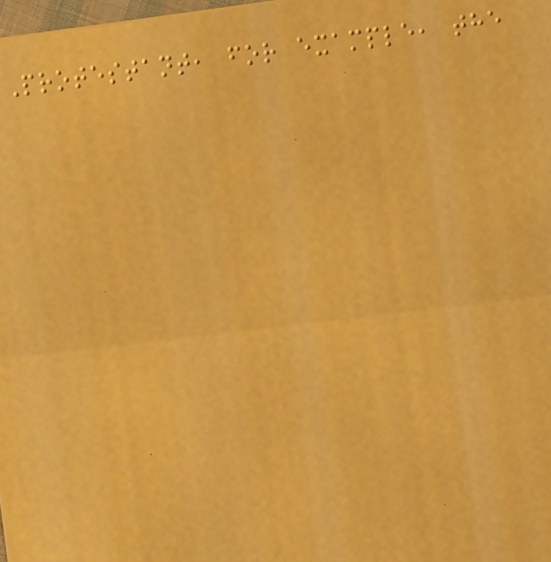Protestant, for example, the
